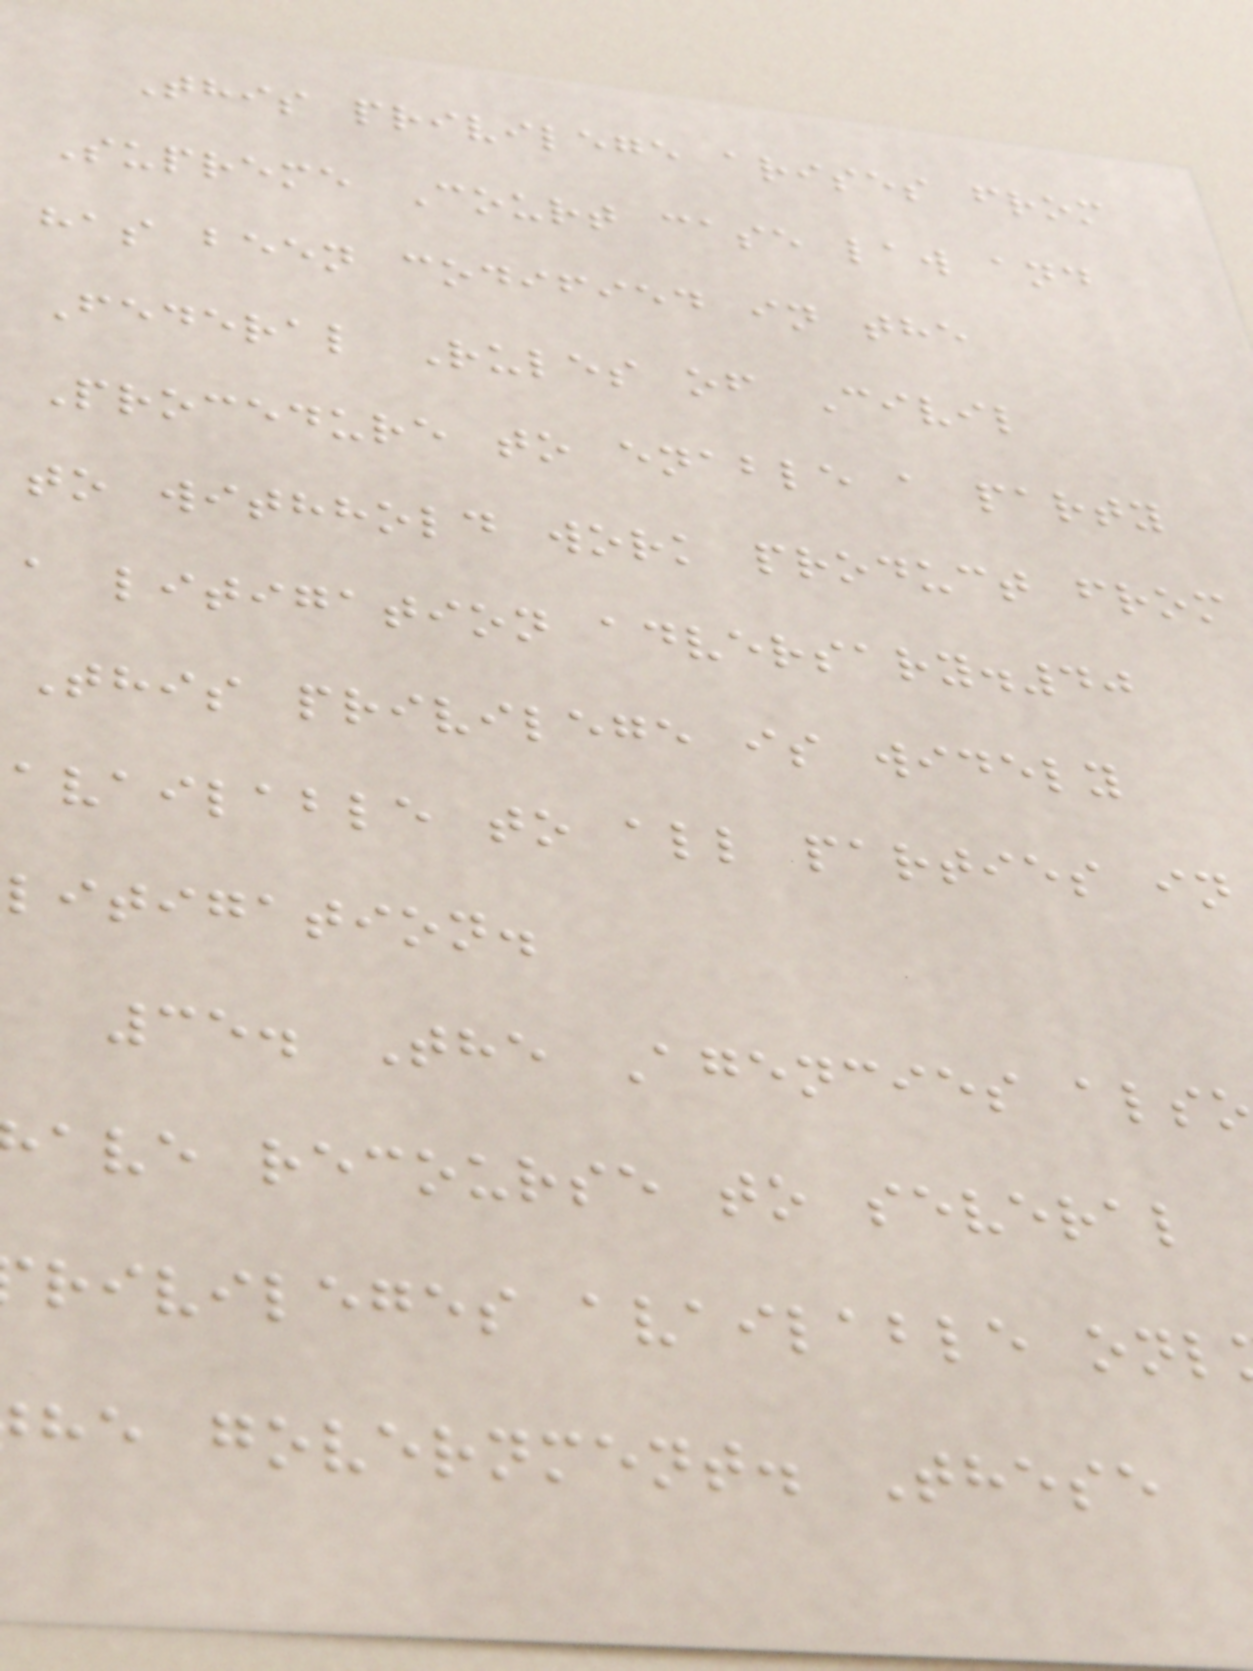This privilege arises from
Supreme Court case law and
has been codified in the
Federal Rules of Civil
Procedure to enable a party
to withhold work product from
a litigation adversary.40
This privilege is widely
available to all parties in
litigation.
35. The Agencies als
ave recourse to several
rivileges available onl
he government. These
